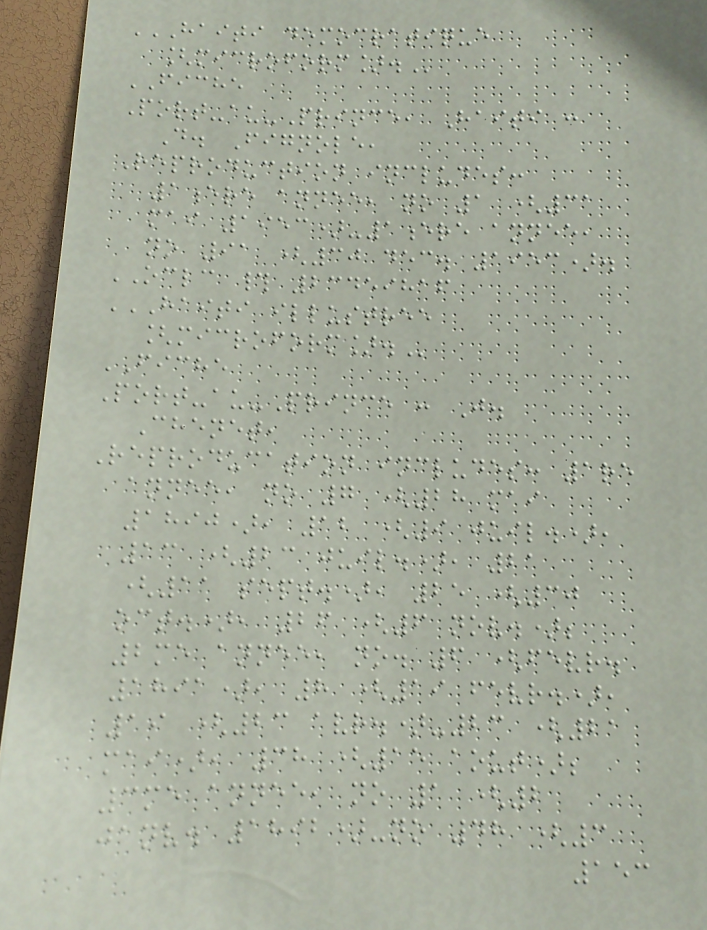HAITI DEMOCRATIQUE
[MICROFORM].
FICHE
Port-au-Prince, Haiti :
D. Fignole,
Reproduction includes:
1ere annee, no 1 (31
mai 1953)-1ere annee,
no 91 (30 dec. 1953).
OCLC # 23459816
HAITI ILLUSTREE
[MICROFORM].
FICHE
Port-au-Prince : J.
Chenet,
Reproducation includes: 1re
annee, no 7 (28 mai
1890), 12 (9 juil.),
13 (23 juil.), 21
(11 sept.), 25 (30
oct.), 26 (6 nov.);
2me annee, no. 6 (fevr.
1891), 8 (19 fevr.),
19 (23 avr.)-23 (21
mai), 38 (15 aout);
3me annee, no 1 (2
janv. 1892)-no 48 (3
153
